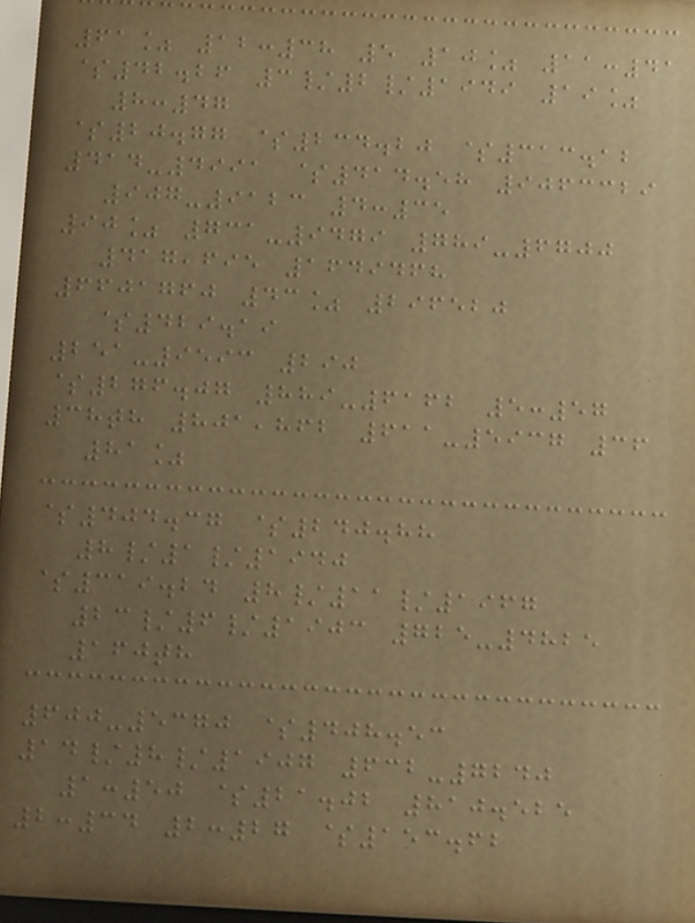61% 12:38 5 10% 11:41
$42.26 3/2/1949 19%
8:47
$20.77 $234.20 $313.12
414-4991 $414.58 9063329
907-9123 4:35
90% 731-9479 789-6700
417,695 1649468
6601760 43% 296520
$429.19
251-9593 290
$276.07 889-6162 5:57
38th 801,862 611-5937 36
81%
$404.37 $240.88
8/1/1940
$319.24 8/11/1967
23/6/1903 725-4825
160th
600-5370 $408.53
14/8/1907 632-7240
1:50 $21.02 810.525
2:34 2:27 $153.62
